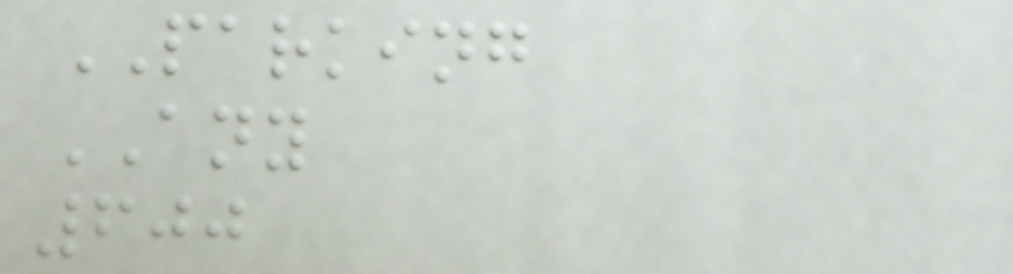PARKING
ANY
600
